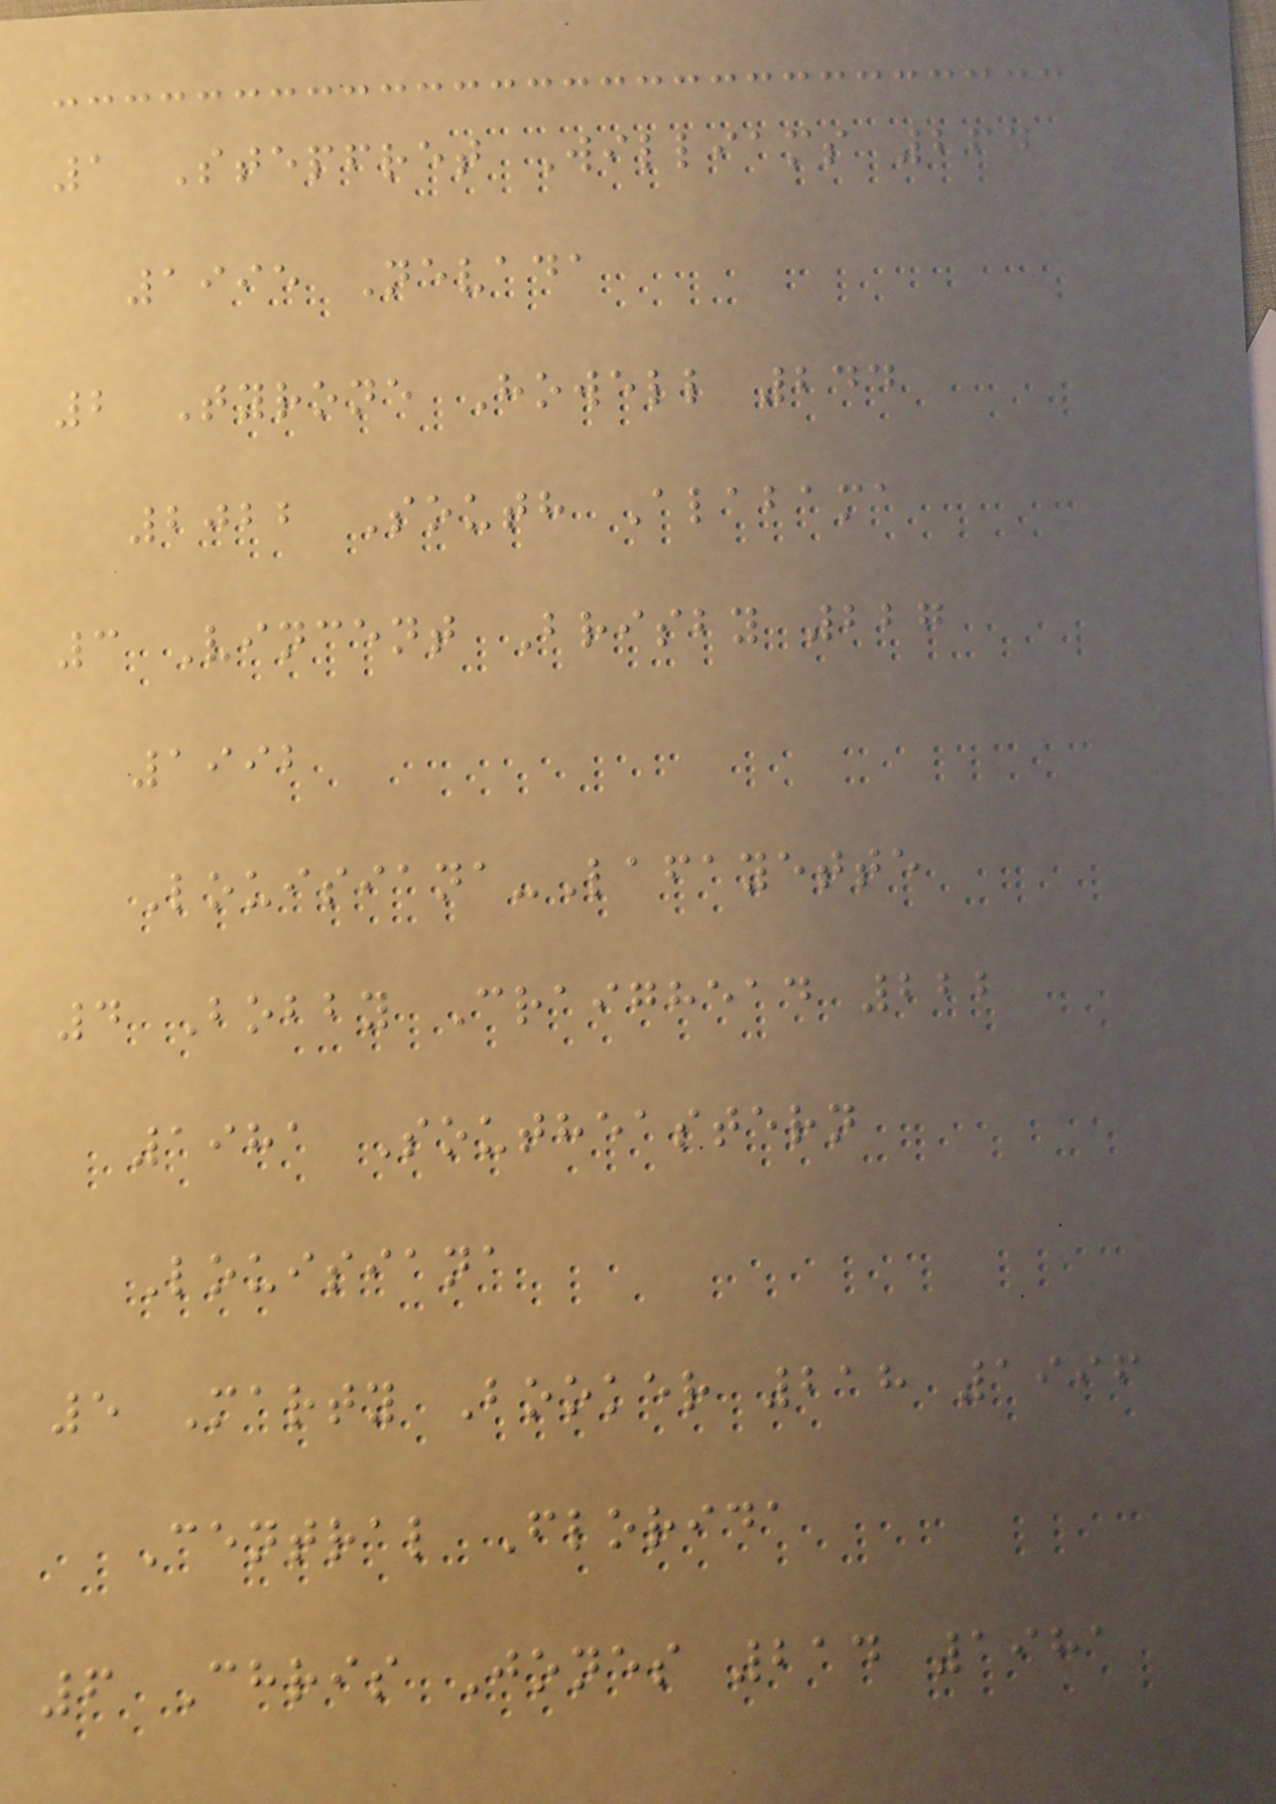1 Stepfret Williams 264
1995 Nevada
2 Tyrone Howell 244
2022 South Alabama
3 Vincent Brisby 227
1992
Louisiana-Lafayette
4 Bobby Craighead 222
1981 Southeastern
Louisiana
5 Marty Booker 218 1996
Central Florida
6 Chris Jones 214 1981
